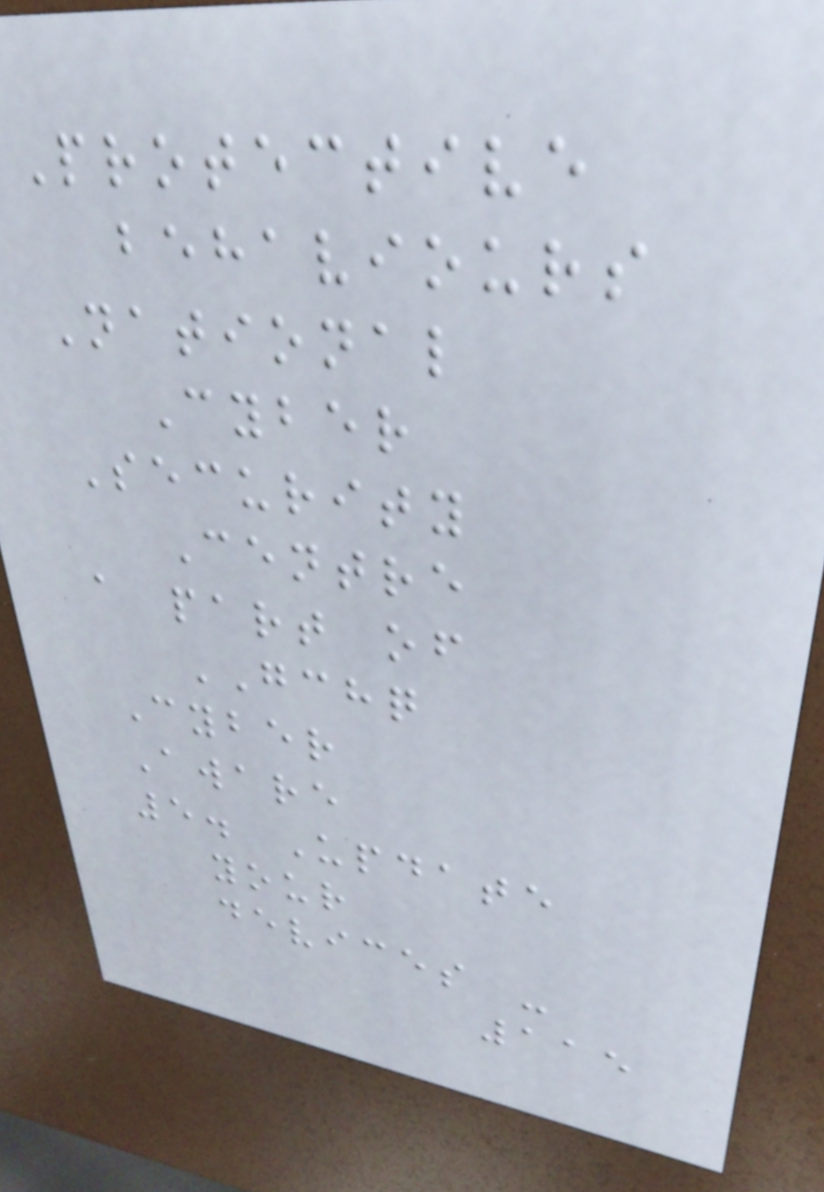Protective
behaviours
National
Cyber
Security
Centre
a part of
GCHQ
Cyber
Aware
5. Update
your
devices -
115
